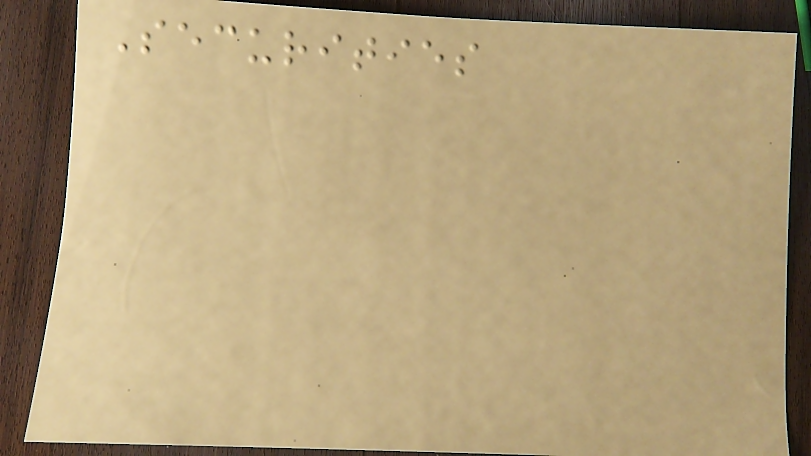Securities
